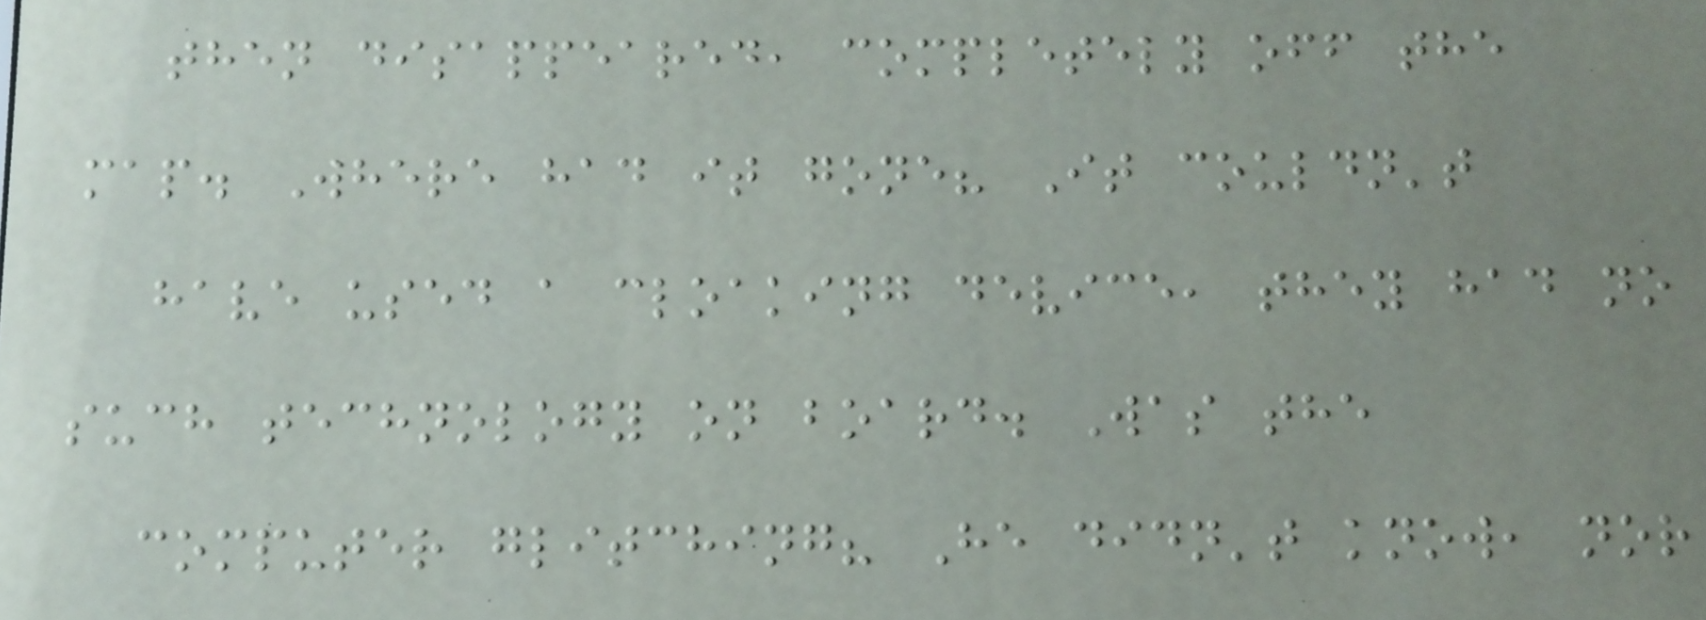then disappeared, completely off the
map. Where had it gone? It couldn't
have used a cloaking device, they had no
such technology on board. Was the
computer glitching? He didn't know, nor
